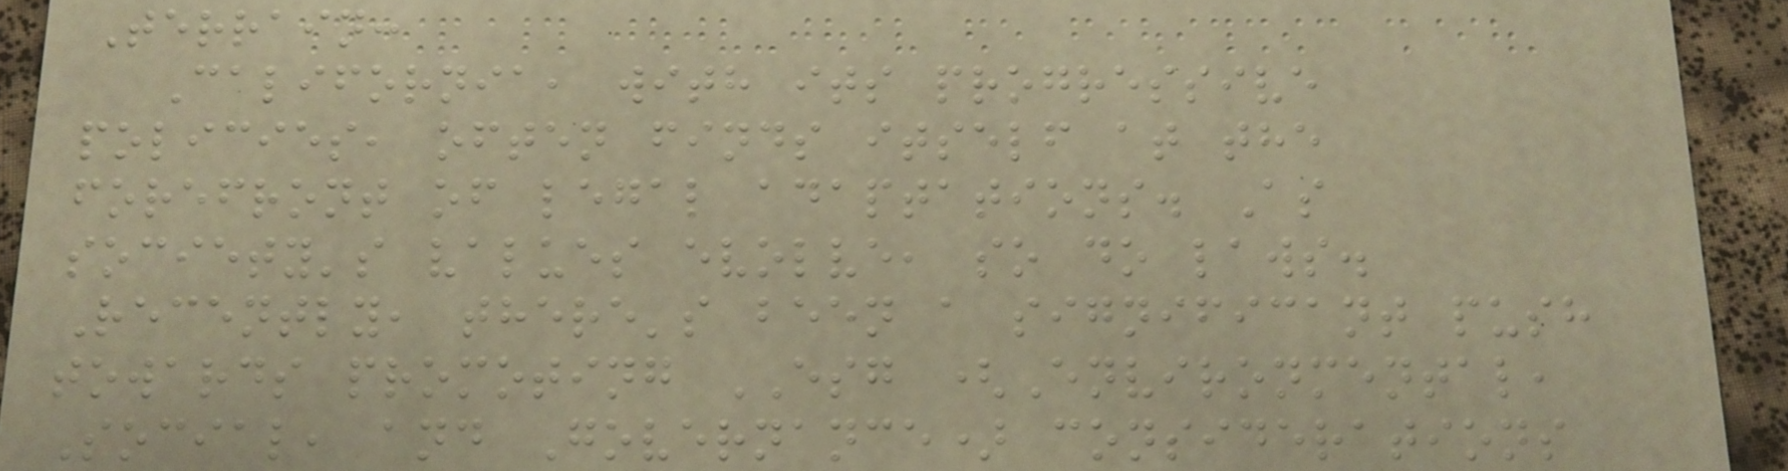Terrain:
California, with its progressive
policies, often finds itself at the
forefront of legal adaptations. As
society's values evolve, so do laws.
Recently, there's been a significant push
towards promoting ESG (Environmental,
Social, and Governance) considerations
